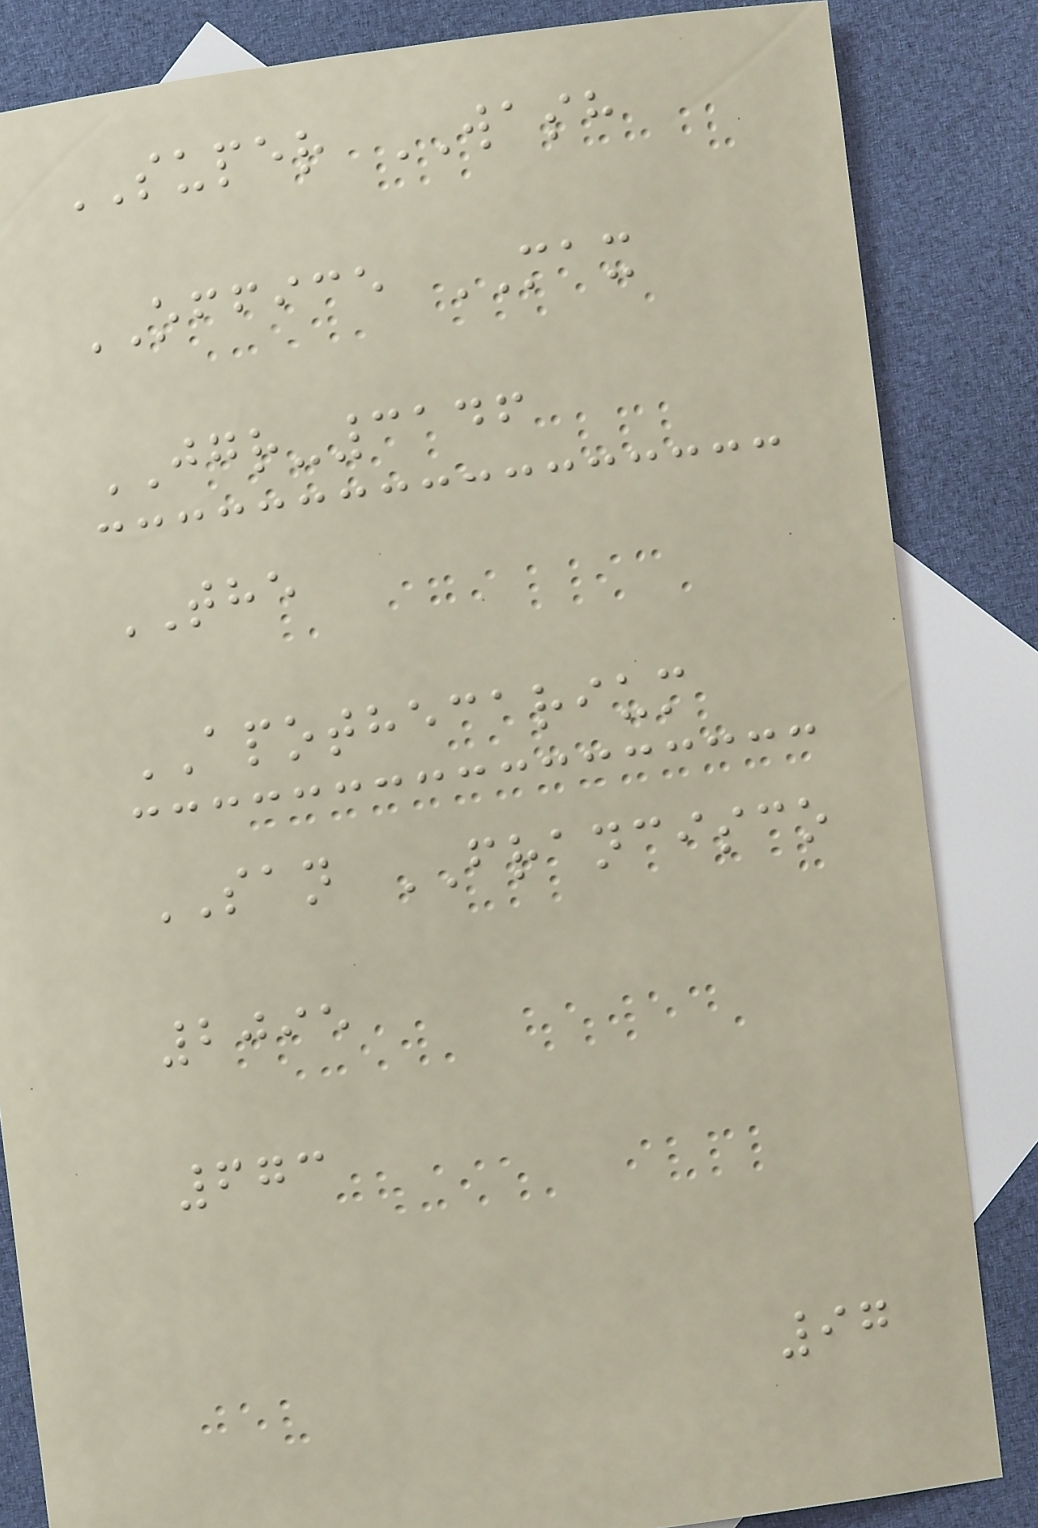SUPER WASH
OFFICE MAX
JGR-3146
THE
APOTHECARIUM
SAN FRANCISCO
2095
673
97
